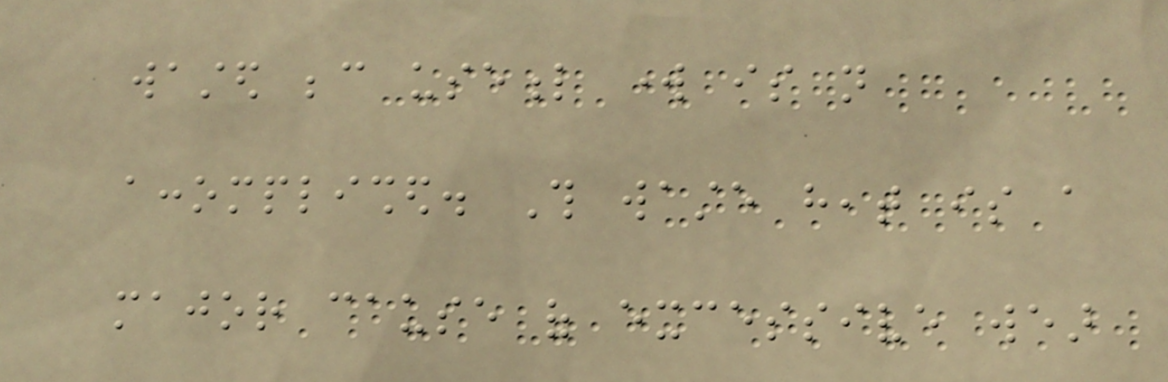wasted because useful work is not
accomplished. This waste heat is a
major cause of excessive wear
